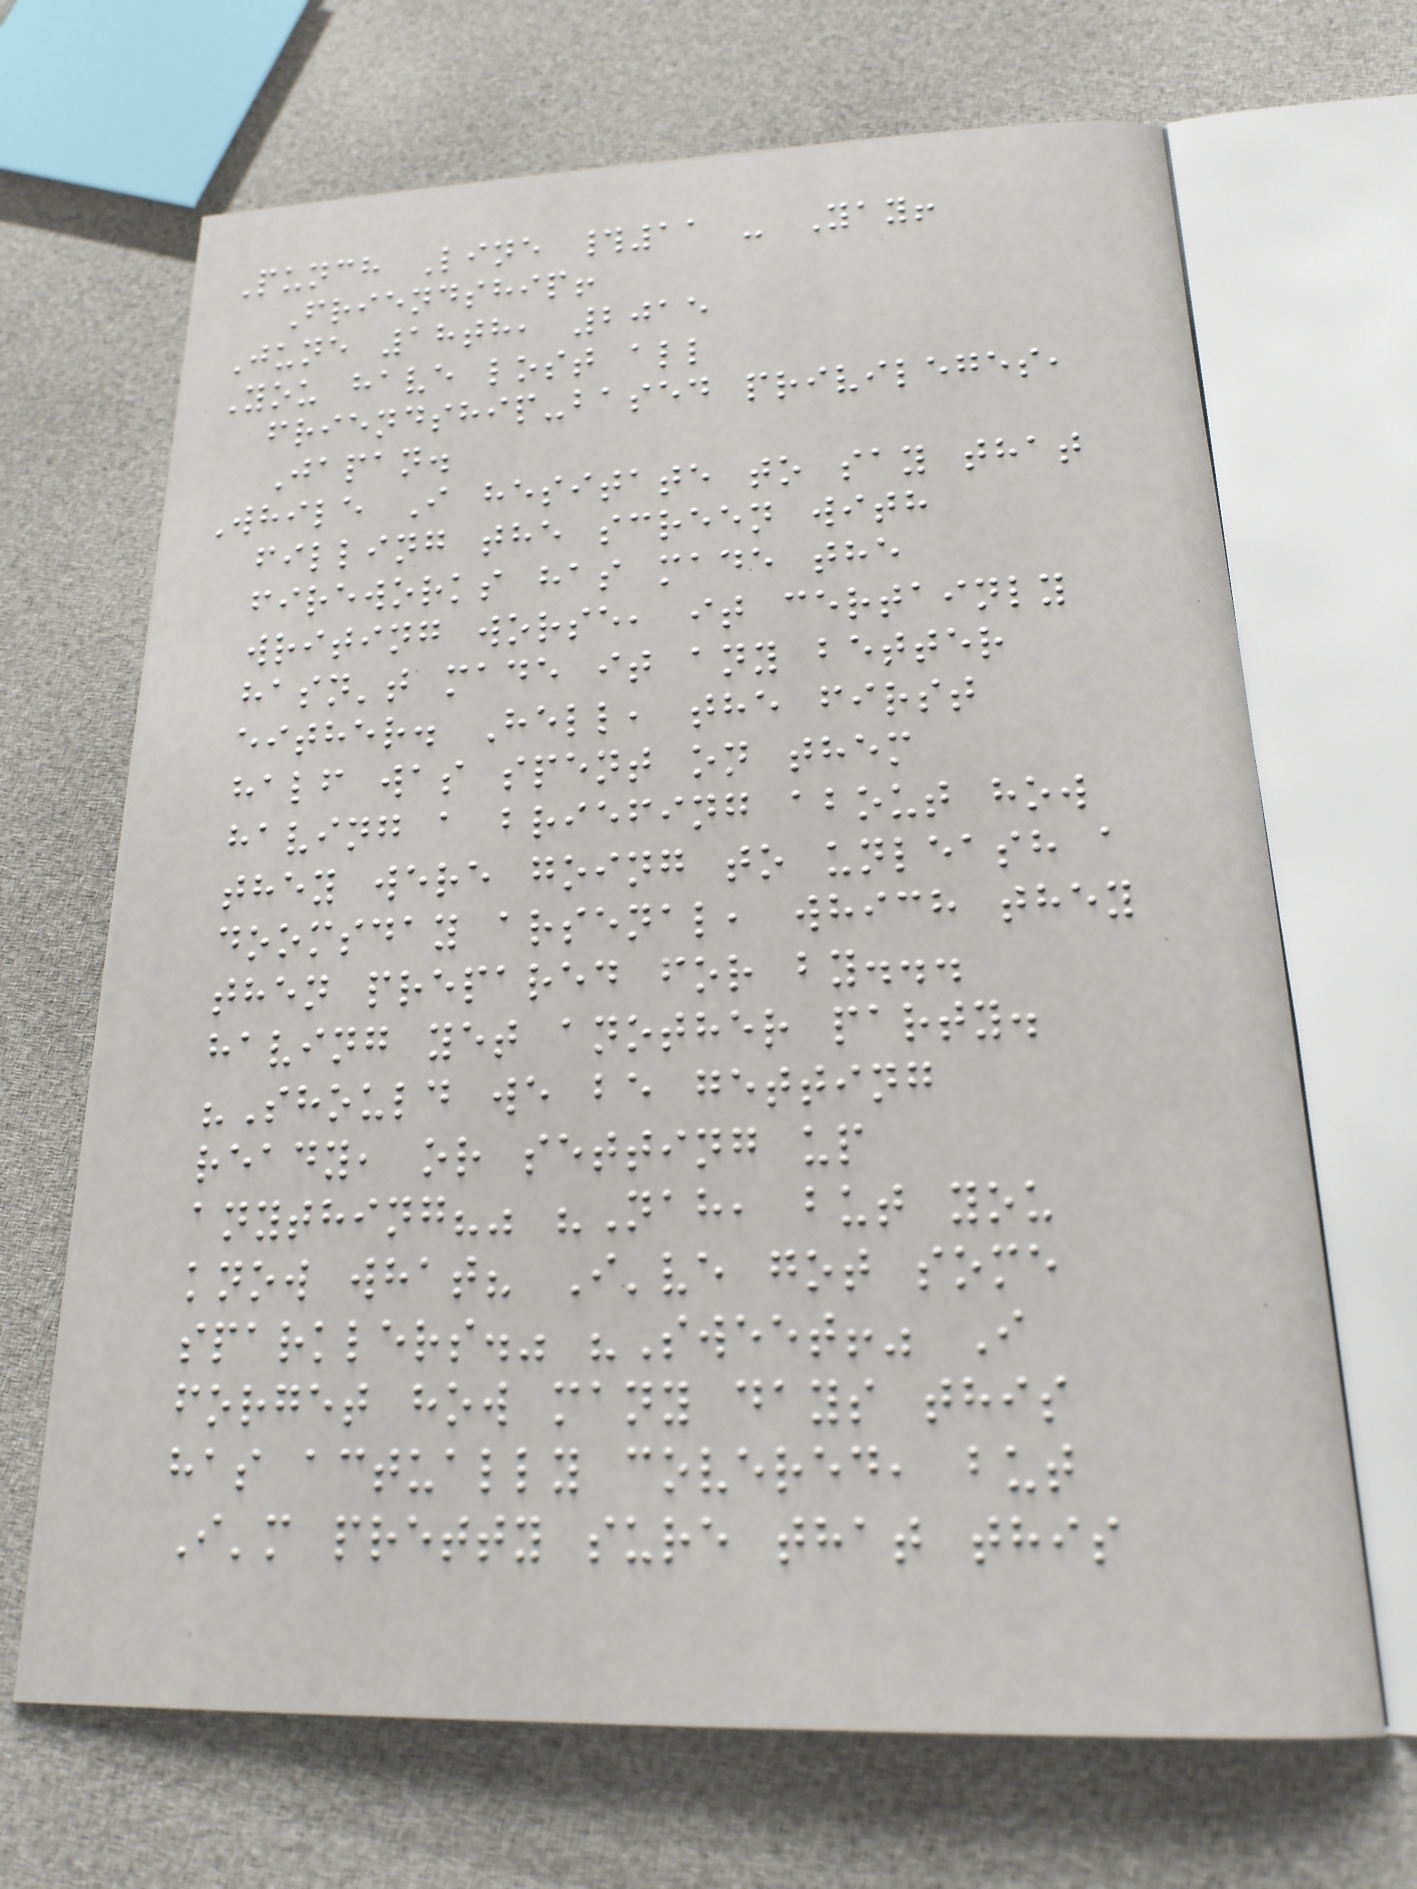Punch Line #11 - Yay!
Friendship!
June 18th, 2015
You have lost all
friendship-based privileges,
Japan.
While I hesitate to say that
filling the screen with
fireworks has made the
writing worse, it certainly
hasn't made it any better
either. Hell, the first
half was spent on them
having a briefing about how
they were going to unleash a
doomsday arsenal, which they
then prepared for by...
having yet another party.
"Should we be getting
ready, or setting up
anything?" "Nah, but you
know what? I've got some
sparklers." "Sweet!" I
forget how many days this
has actually covered, but
I'm pretty sure that this
